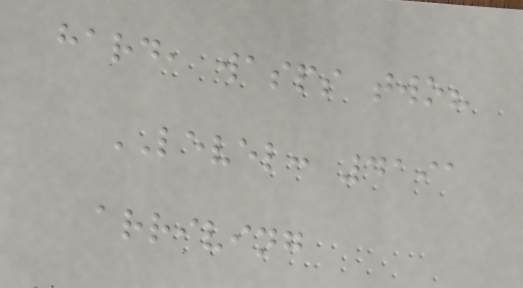hard, wasps two?
LEVEL: 4191
arriving
